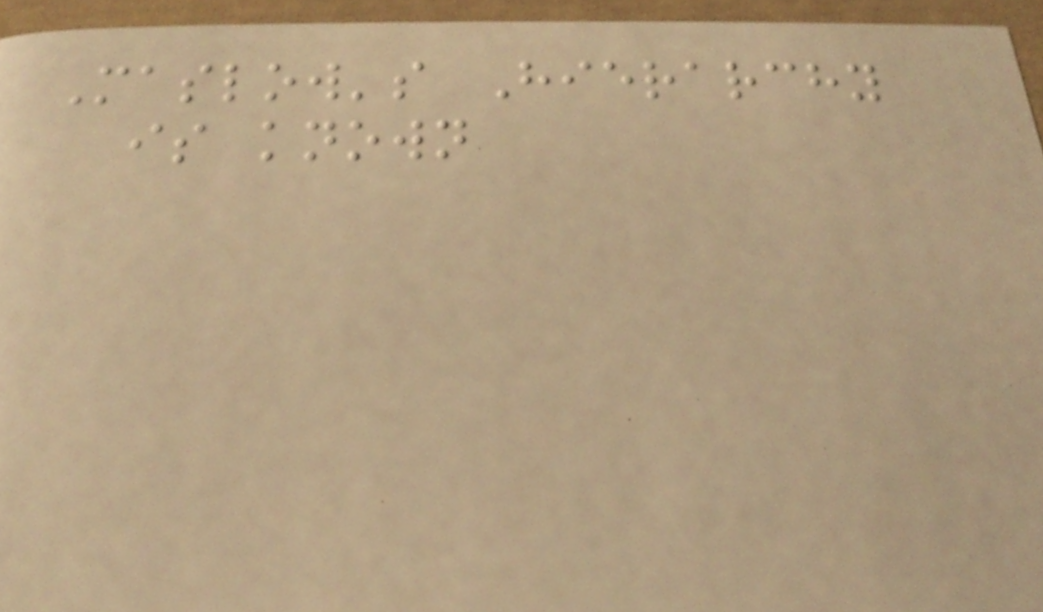Maslow's Hierarchy
is known
